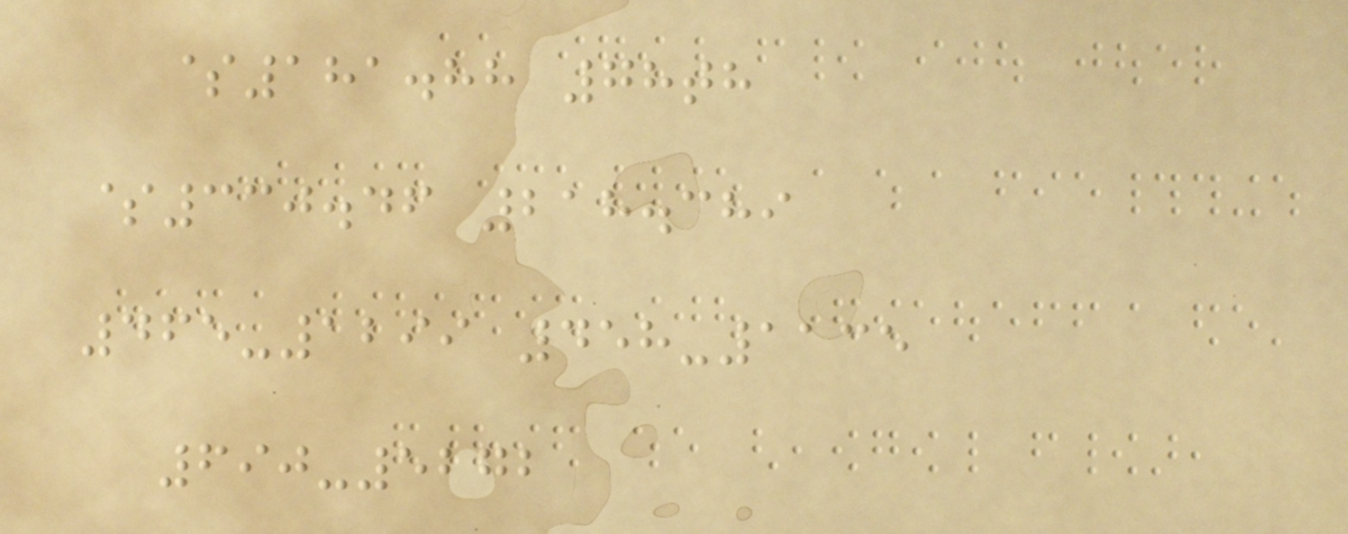$181.88 78th
$330.46 218.389
465-1299 458-1135
690-5272
